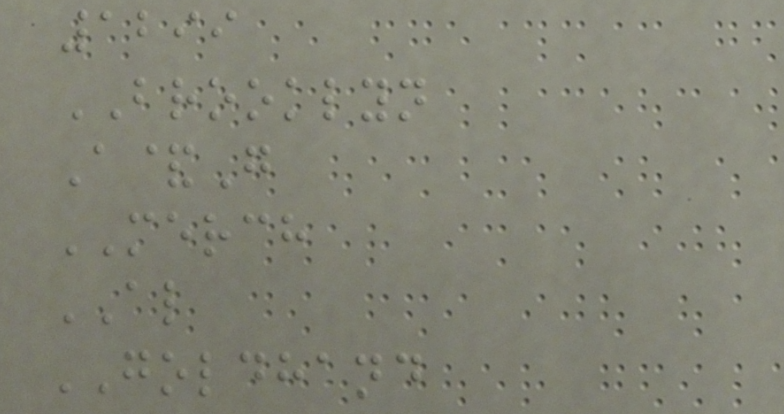1299
BROOKLYN
A&G
MERCH
AL
GOLDHAND
